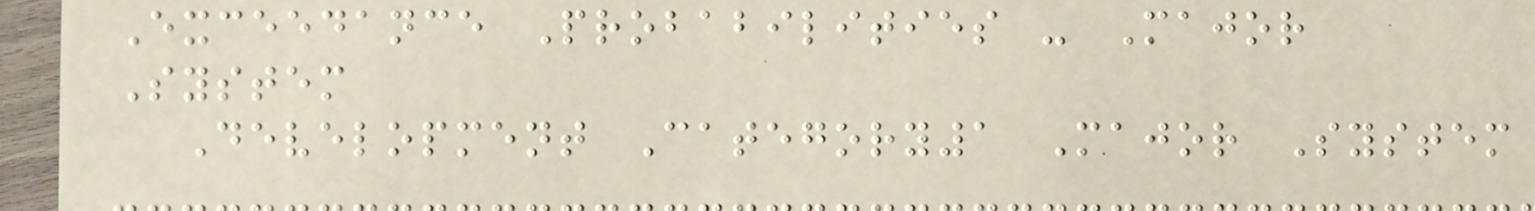Exceedance Probabilities - Major
System
Development Category1 Major System
